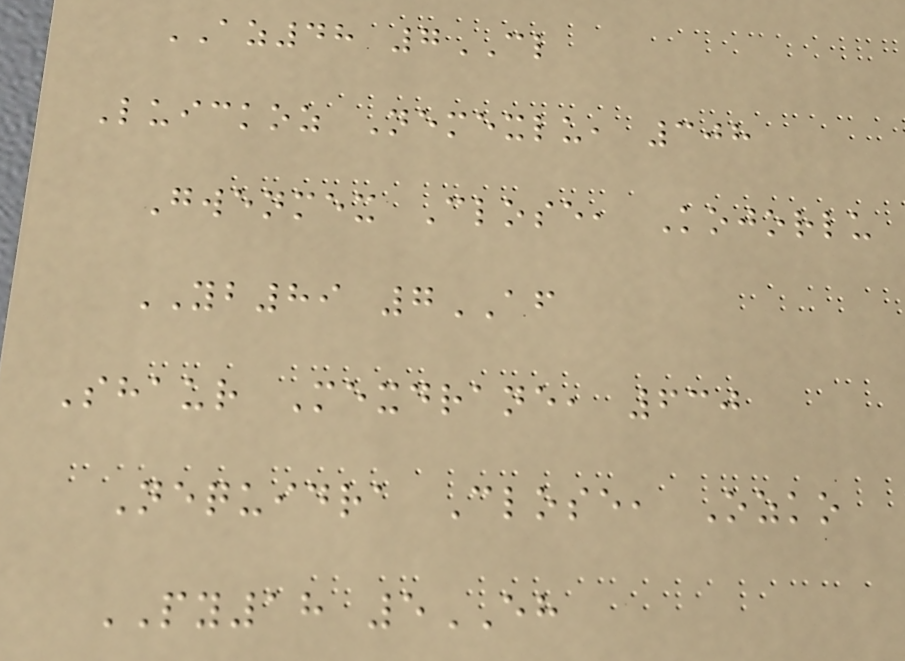AZ48 7CL
Luickoz Nemexlu, 308
Gwenmex Close, Kojorlu
YB89 7AF
Shaur Mexdrane, 630
Nequidra Close, Ozko
PY18 5EH
